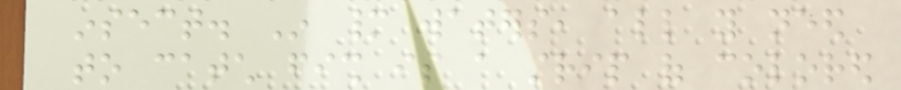insect. In many waters, all you need
to catch fish is a strip of colored
